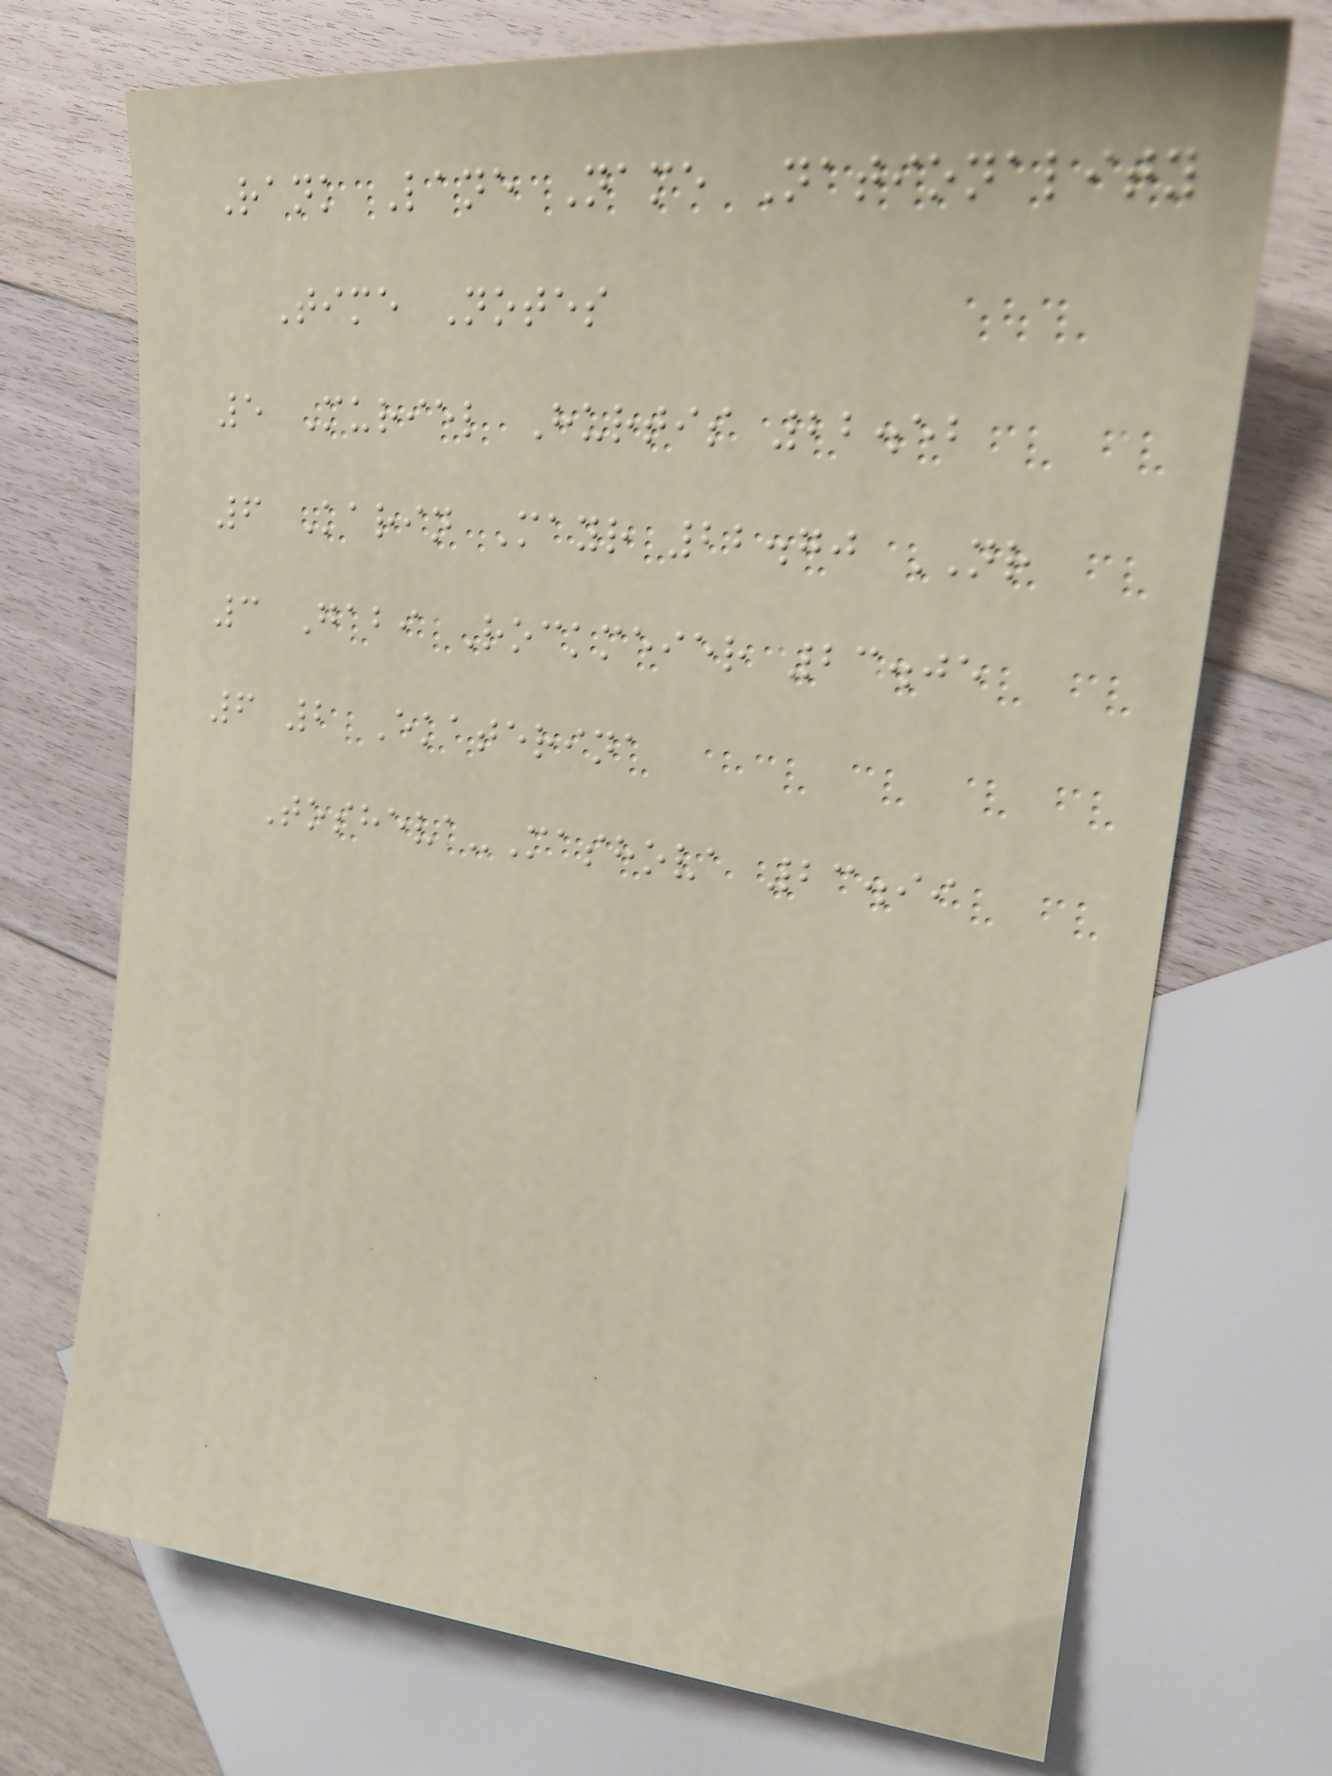Rank Lane Name Nationality
Time Notes
5 Muriel Hurtis 22.52
6 Karin Mayr 22.70 NR
3 Gabi Rockmeier 23.05
6 2 Ekaterina
Tosheva-Mashova 23.99
